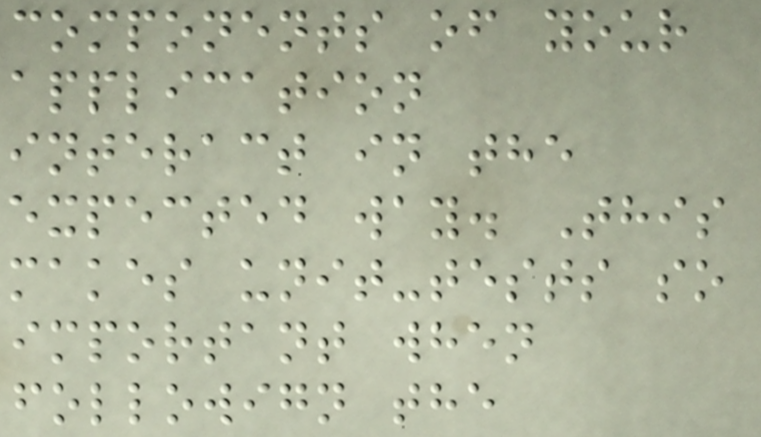components of your
application
interact in the
expected way. This
makes unit-tests so
important when
followign the
